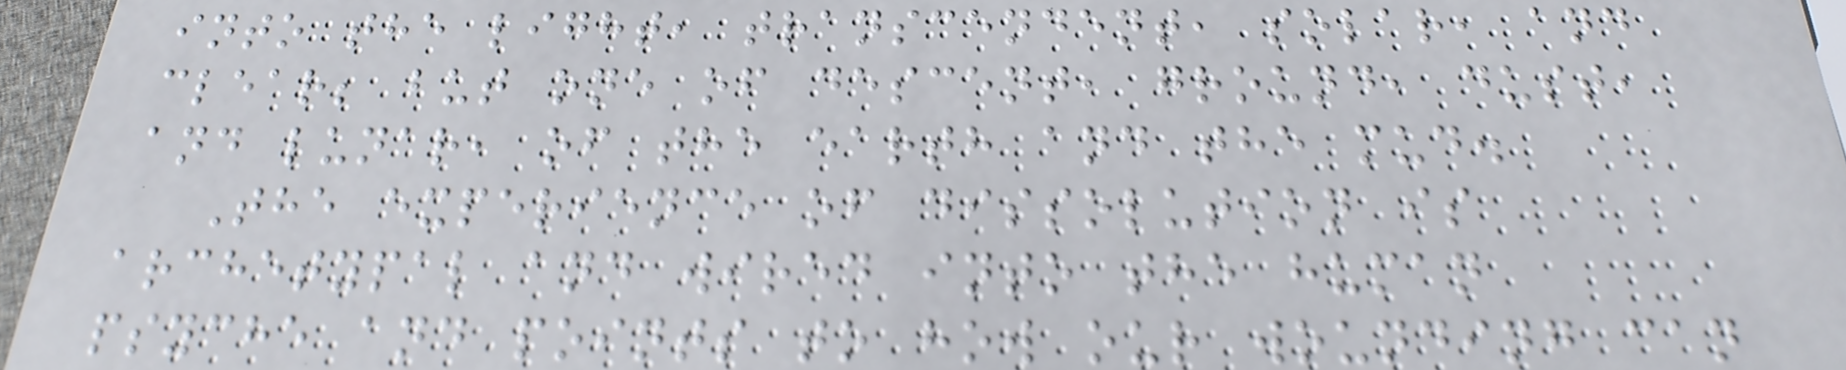into the light, transcendent, solar, and
clear; but one of descent, ground, dust,
and lunar, of the earth and the mud.
The experience of dissolution is
archetypal and wired into the human
psyche and points to how our wounding can
